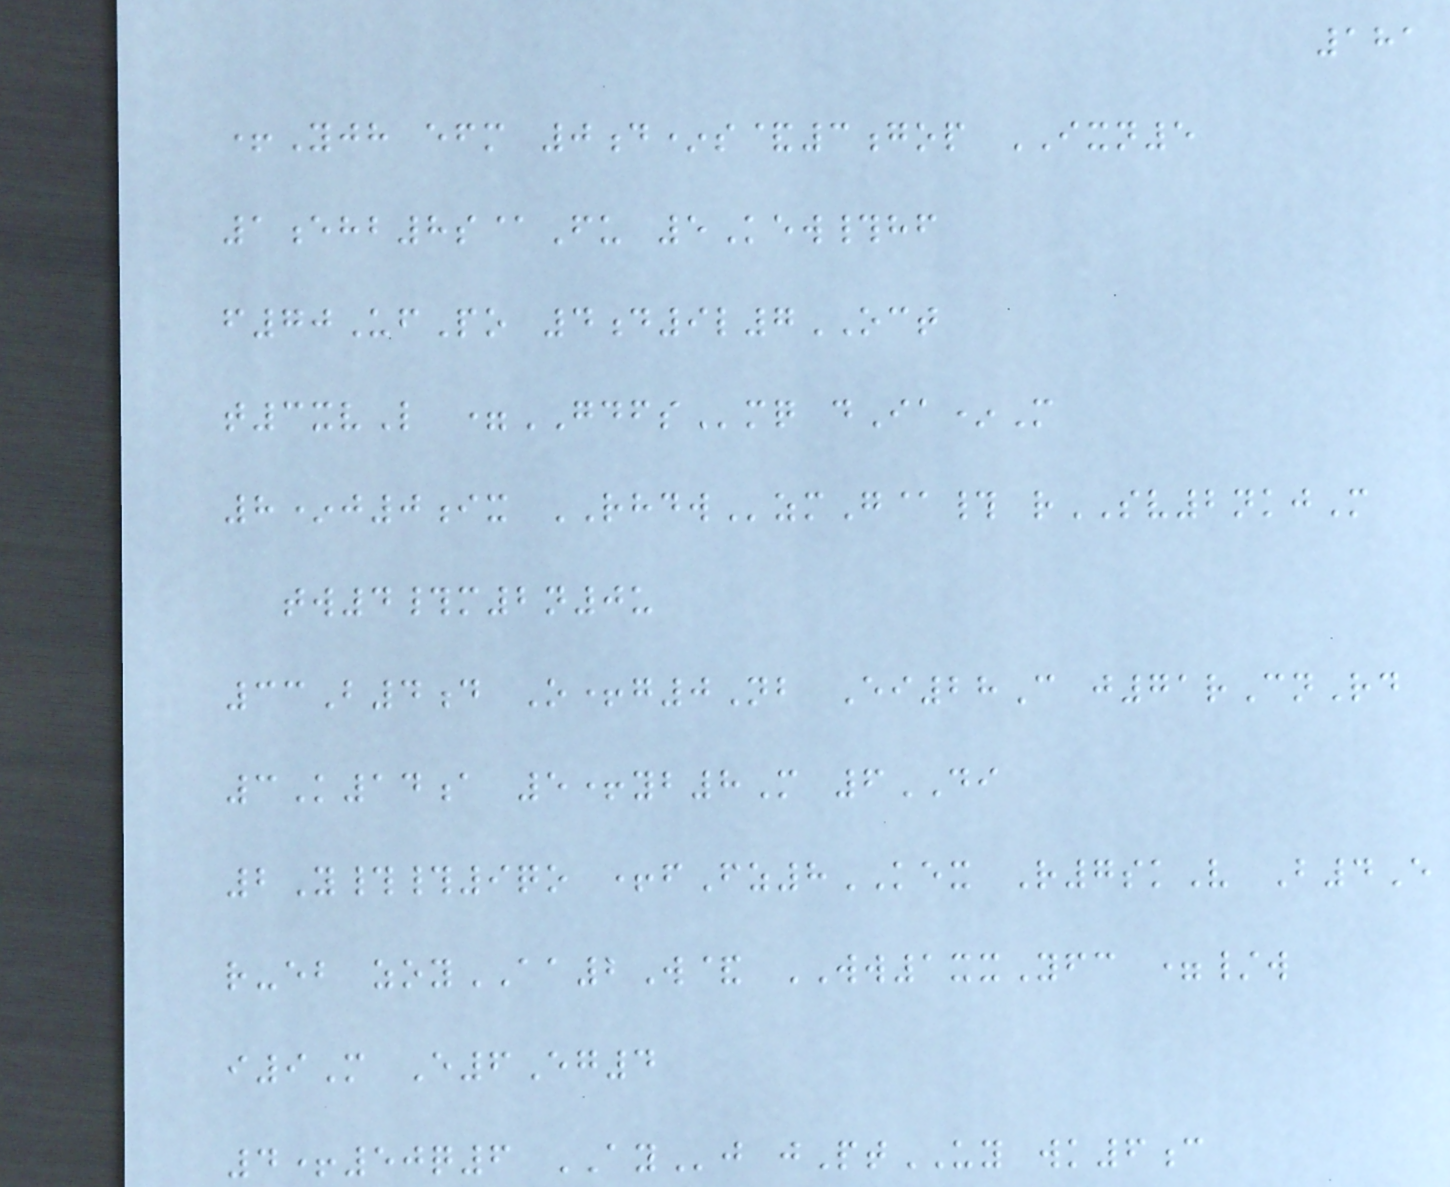181
+Yjh efm 0d*s&3gop IXN5
1ehb8s@Fu 5Kew#hf
f70UfPo 4d9l7OCT
t3xvL =GDFSmq dIa*M
8*j0ix RHDWzmG@# rSV2nkjM
tw4#m2n0u
33B4d O+g0Nb Ei28C j71rCnRd
3K14a 5+yb8M 6DI
2Y##9qo +fFz8KEX R7skV B4E
r-eb zoyAA2W& WW1xxYfc =/w
i9M E6Eg4
4+50q6 AYj jPtUY wk6c
